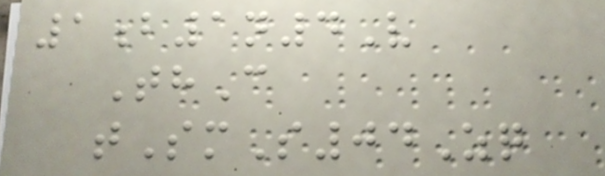1b1n4V
ThC
tSmS04Zq
